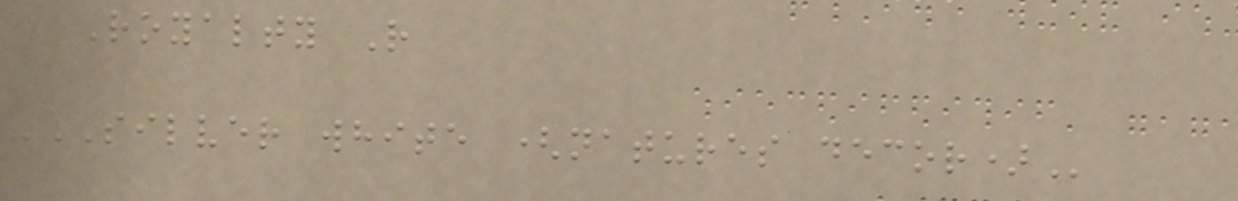Royalty R
SILVER WHITE (NATURES DECOR)
